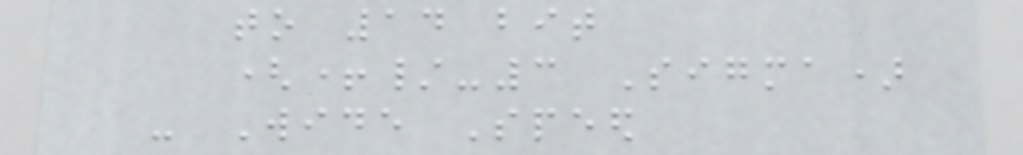to 14 bit
(+/-3 Sigma)
- Wide Speed
